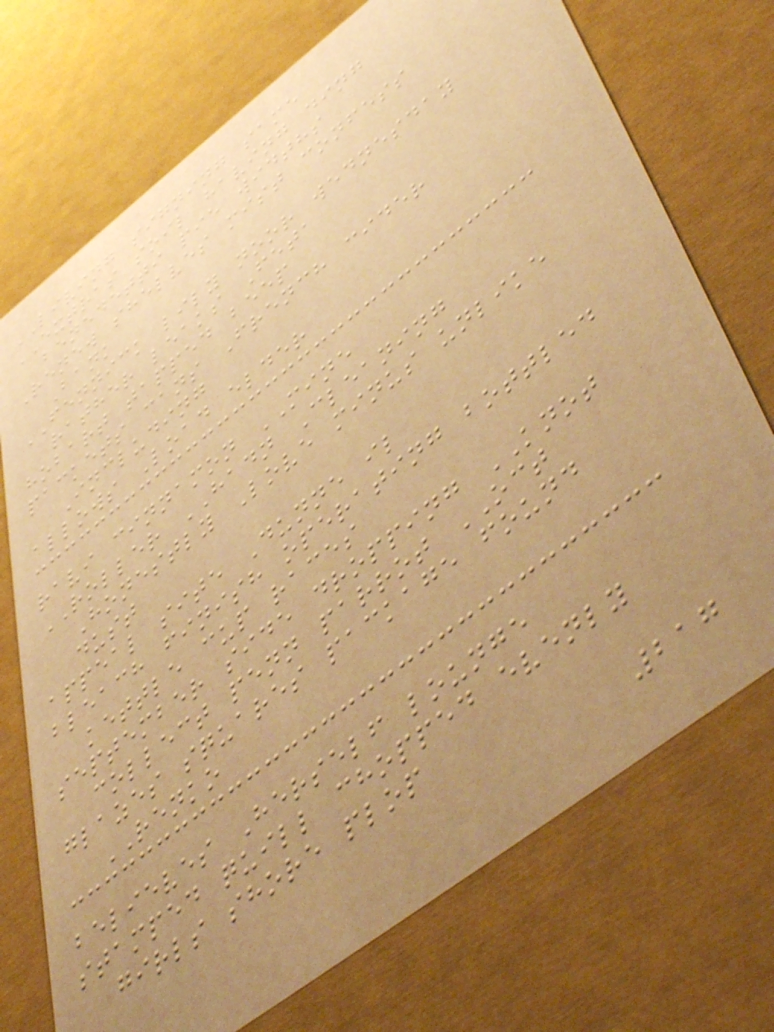LIVING signing same
EXTRAS soil having ding
benedetti pie widths
Renew shelves mist confess
Bank
FENNICK lily noor wednesday
rather leaks Feta
hobart tapped beep
packets cans French cider
Including
allows Load elder
ravi cinnamon MINE
ROLLER HADN Cleaning
Honestly Love minus unlike
dust
appeal site Dunne il
bleach finish operating bottled
kettle cup races
september side dropping KNOT
collect penn parrot OCT
glazes squares package found
RENKO
believes Herself lounge
stamped quill chopped evenly
girls shore plop
217
